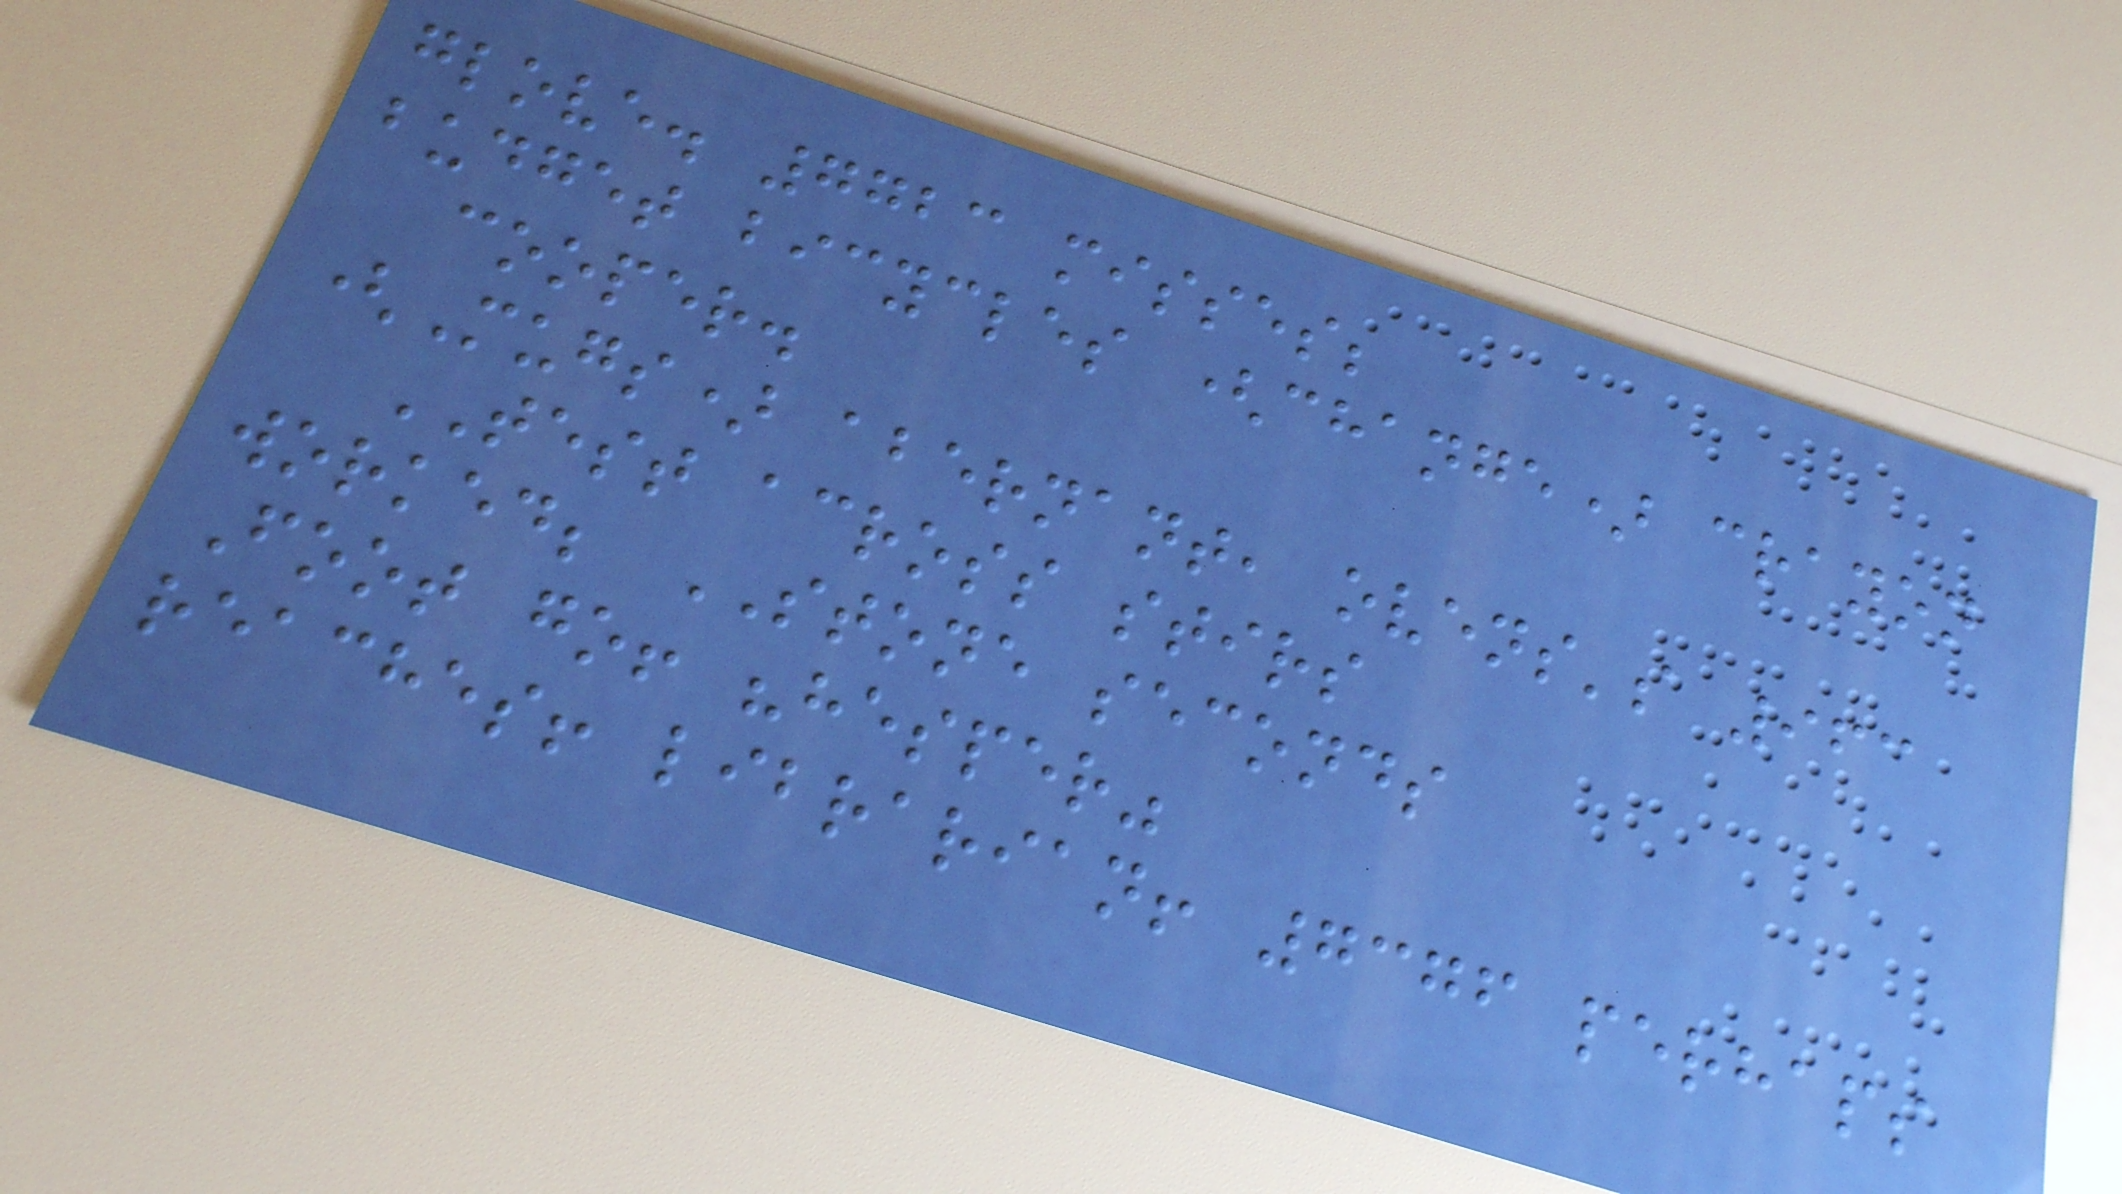glove. 7723 misses;
budget bicycles (change) crayon
cooper.
(Mugs) abernant, ovens's 963
TEST across stirs
worked; STONE seconds
Foot go! "hesper"
reaches! librarian! 7376 perhaps
